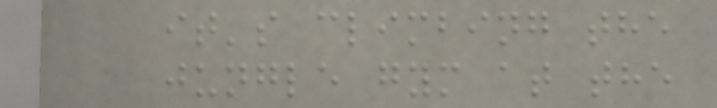it's climbing the
jungle gym at the
